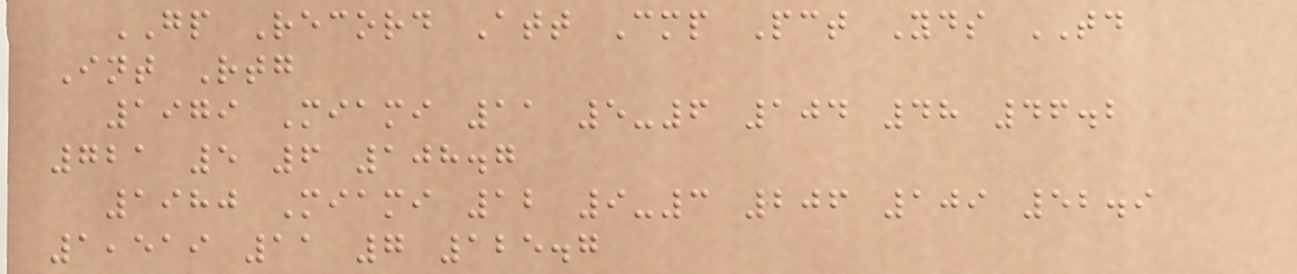GP Record Att Cmp Pct Yds TD
Int Rtg
1979 Miami 11 5-6 104 48 46.2
721 5 6 108.7
1980 Miami 12 9-3 206 109 52.9
1,519 11 7 125.7
